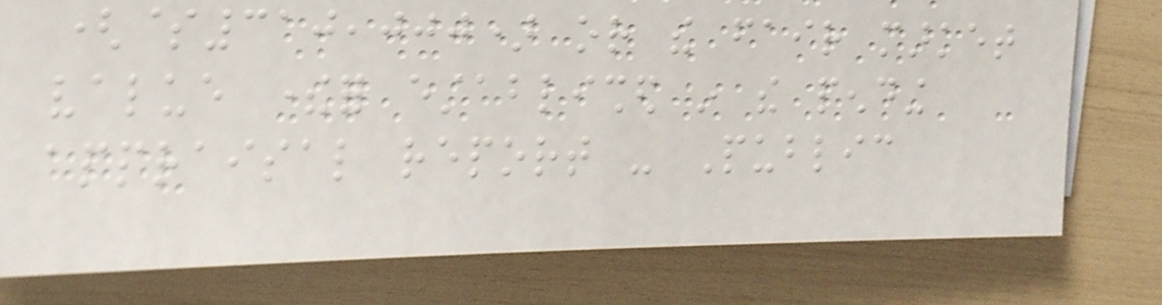($310,000) or the fair market
value therefor established in the pending
appraisal report - Public
